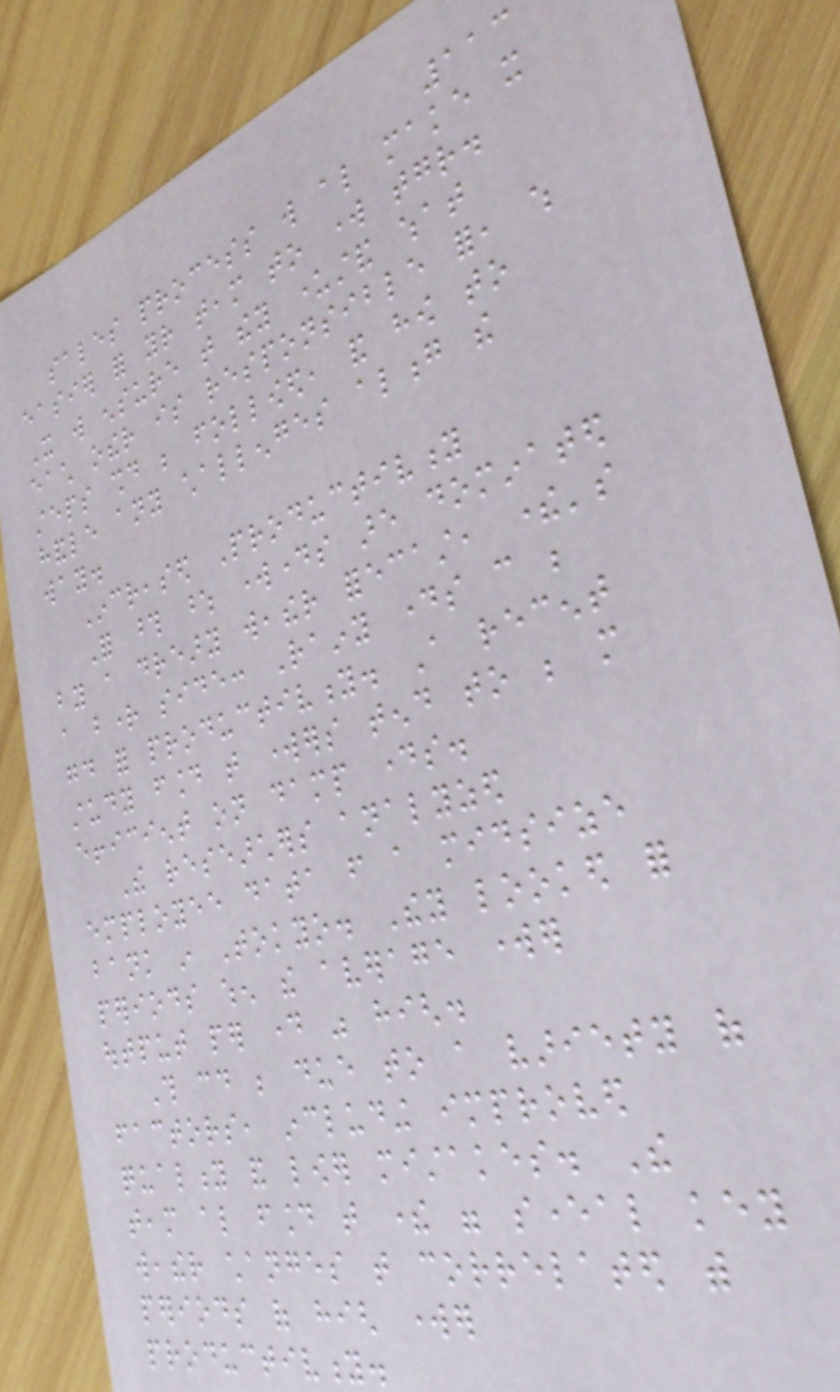113
sales process will also make it
easier for your team to work together.
It will ensure that they understand what
each other is responsible for, which
steps should be followed, and how to
handle any challenges along the
way.
Increased Productivity
For those whose workdays are dominated
by a dreary weather forecast, there's
a bright side: Rainy days can be
good for productivity. A recent
study found that workers tend to be more
efficient on damp days.
The researchers analyzed
employee data from a midsize
bank in Tokyo. They looked for
periods when the average worker
output per day was high.
This could be due to a variety of
factors, including improved
quality and lower mistakes. The
team also found that there were several key
weather changes that correlated with
periods of high worker
productivity.
